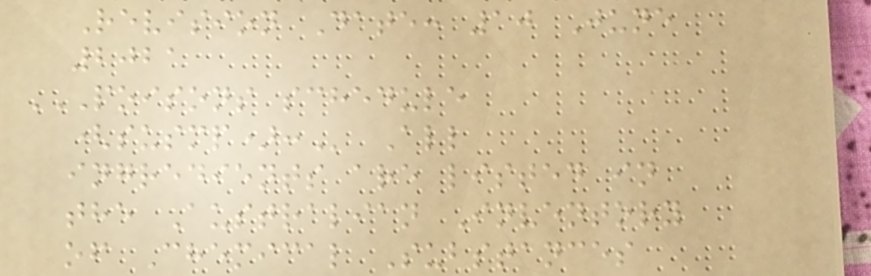Revision Date: 10 June
2021
POISONS SCHEDULE
(SUSMP): All
ingredients are listed in
the Australian Inventory
of Chemical Substances
